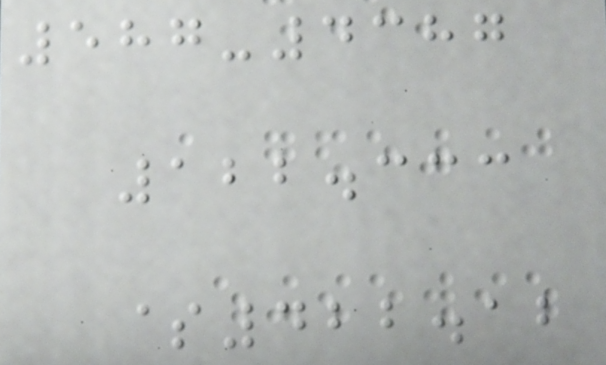587-4387
122.333
$422.12
